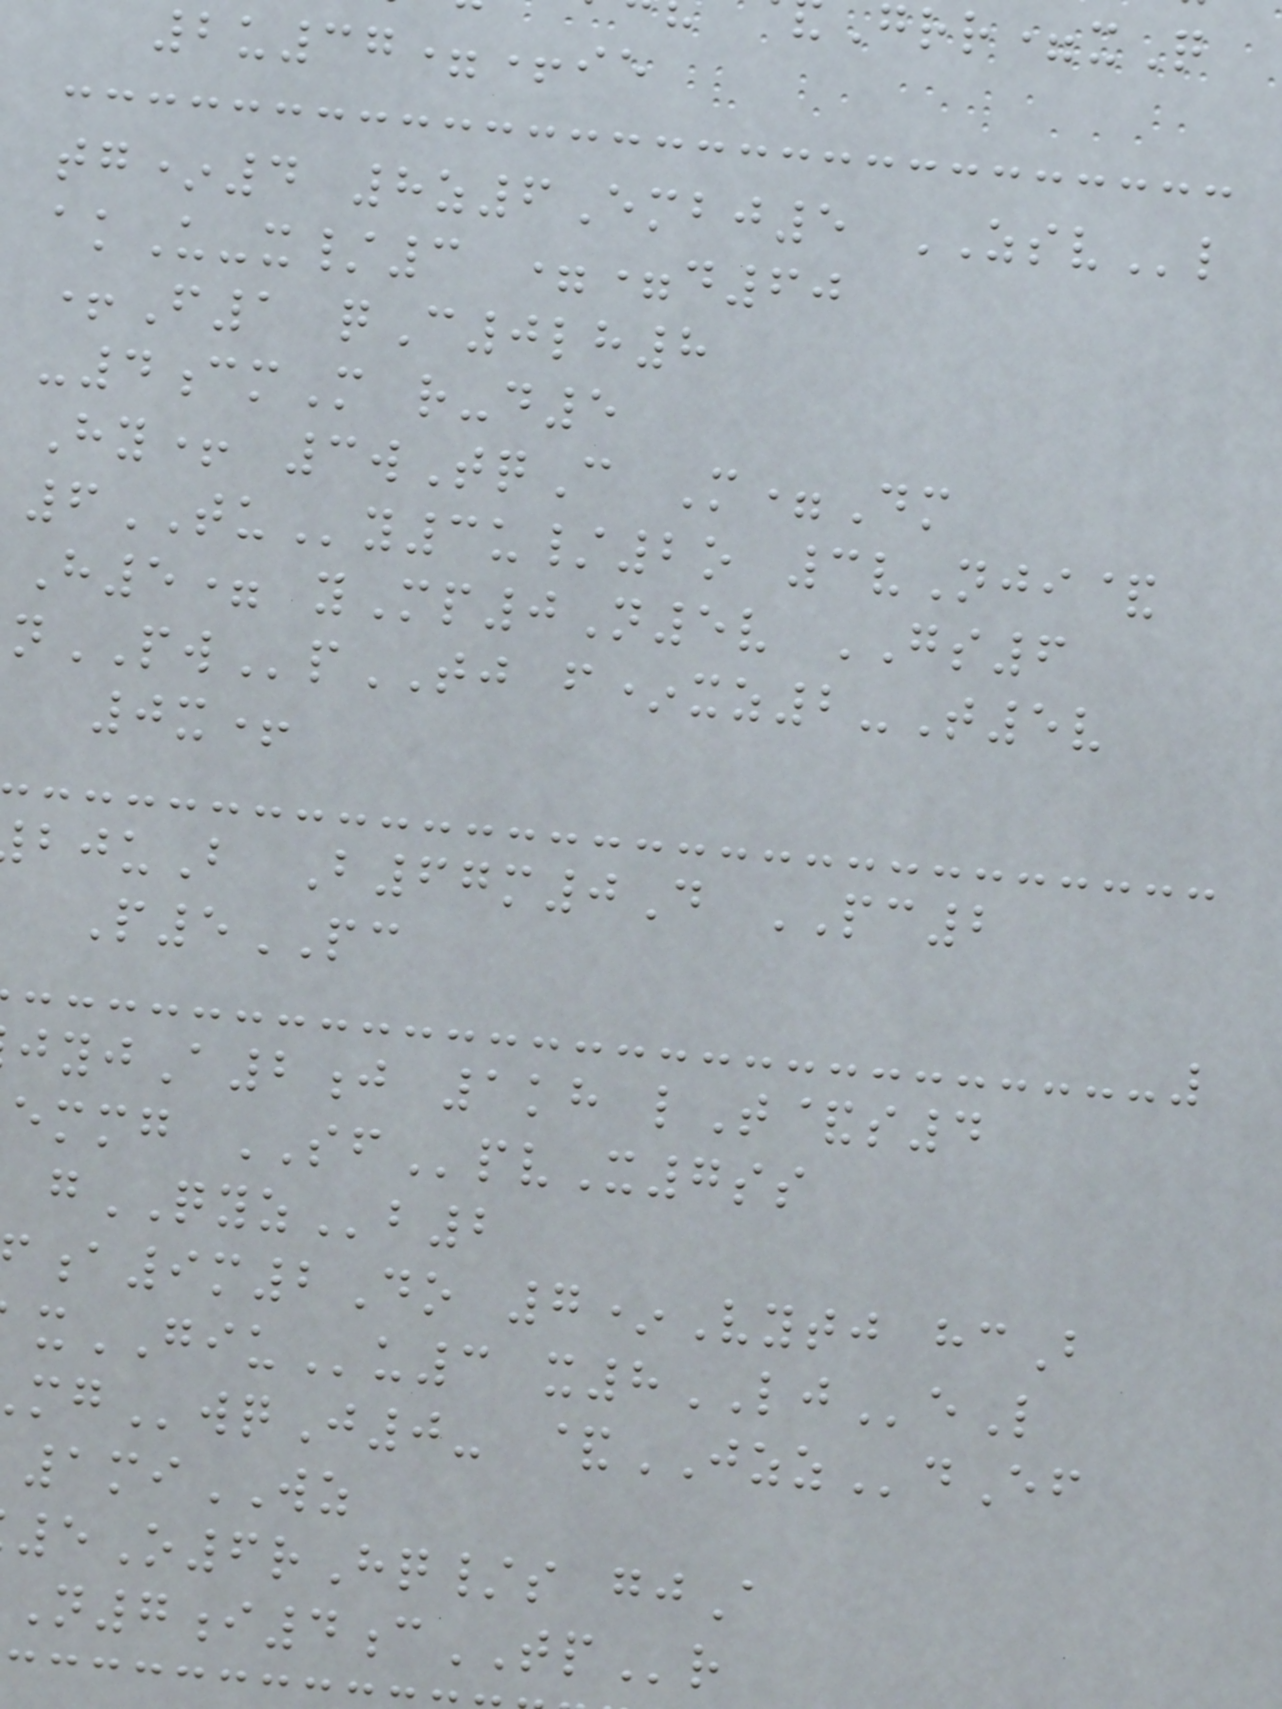rr=xQ
2u37=+ie
tg*4 8z6Embj5 ZSVl
akU-x/3 ==d60
+F1 qC0lh8
-4cmM r-d5
Hy+ 3wTqC M=Dm
6TUy3u/2o 3vNji&
H5= yMp0N5v GS6
nPWpTJ f*xz2-T5v
0x+
uB B67m0D PC2
P5PC
yjA2j 1kh lT&s4
emmg SFpvX7ss
gQYZb2
a9m2Do 7*Vytj hcB
xGIUu3 x8LJeL
wqJ0- &JZZdEf
1miWZ
5O6rHq/s gjA
N7i4cTPr
